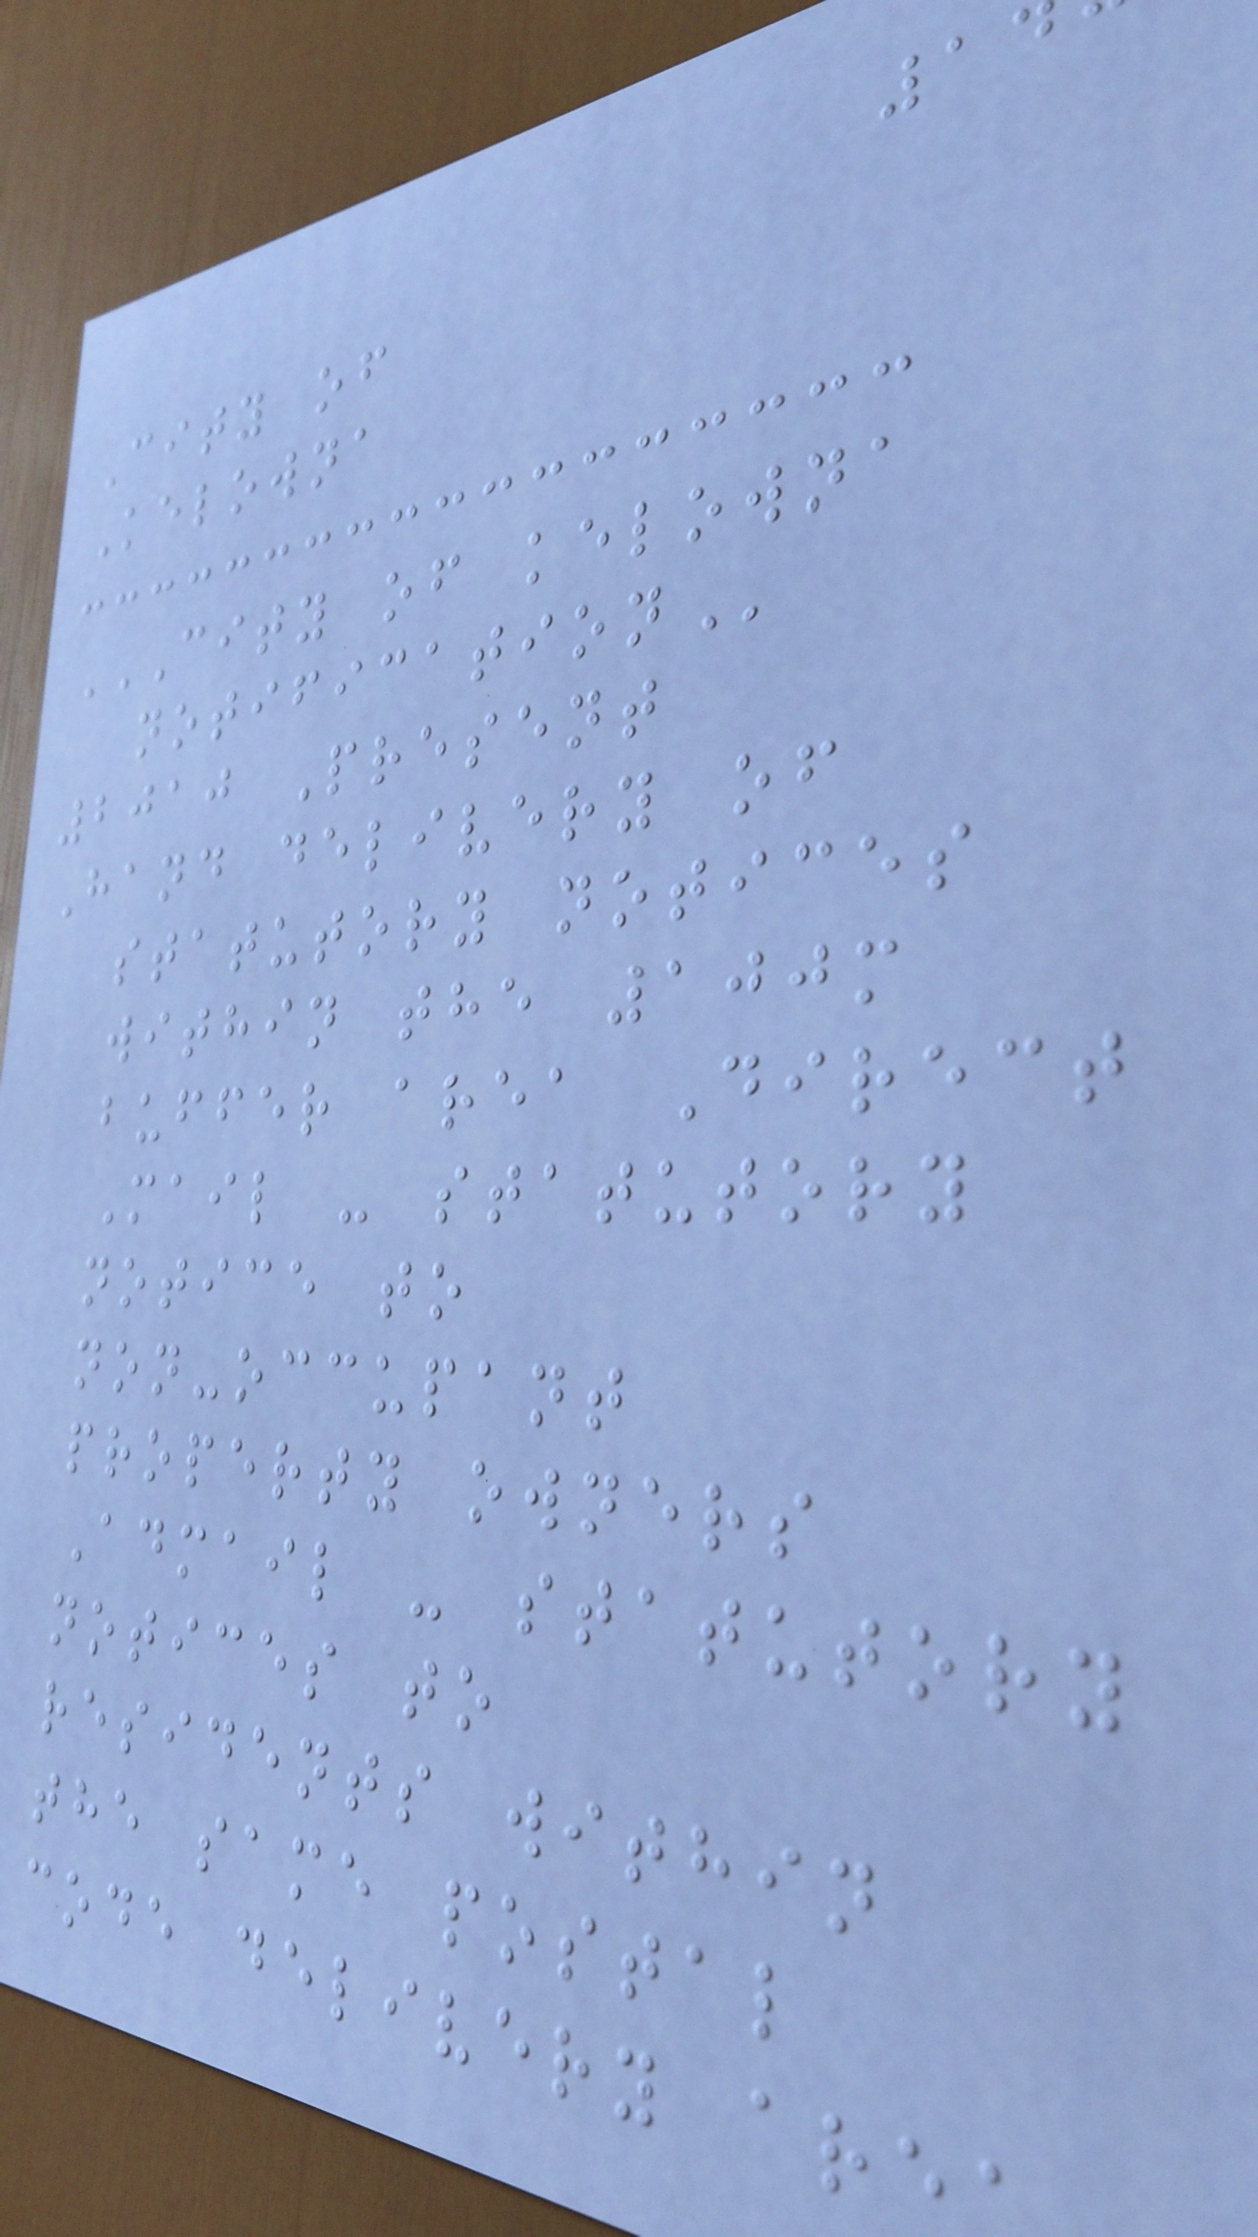City of
Kelowna
CITY OF KELOWNA
2010 Present
Hand delivery of
statutory notices
within the 100m
buffer area Direct
Mail - statutory
notice to
non-occupant
property owners
Admail - statutory
notices to
residents within
the same postal
code delivery are
